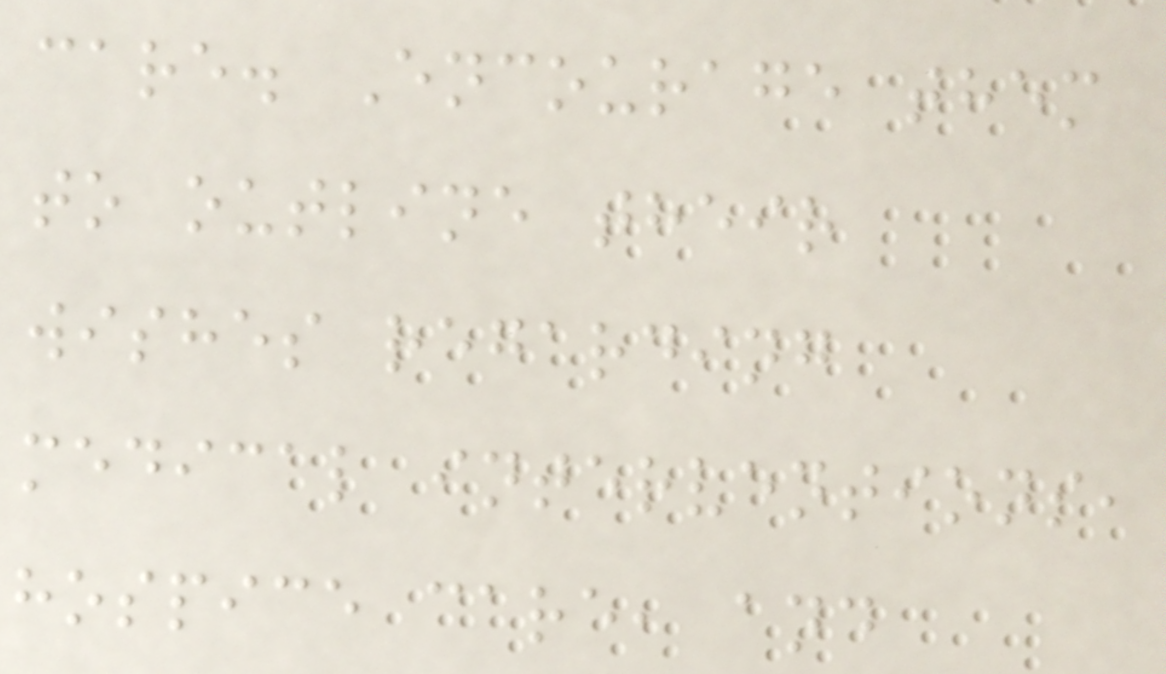care. Encourage them
to outline their
wishes regarding
medical interventions,
hospice care, and
